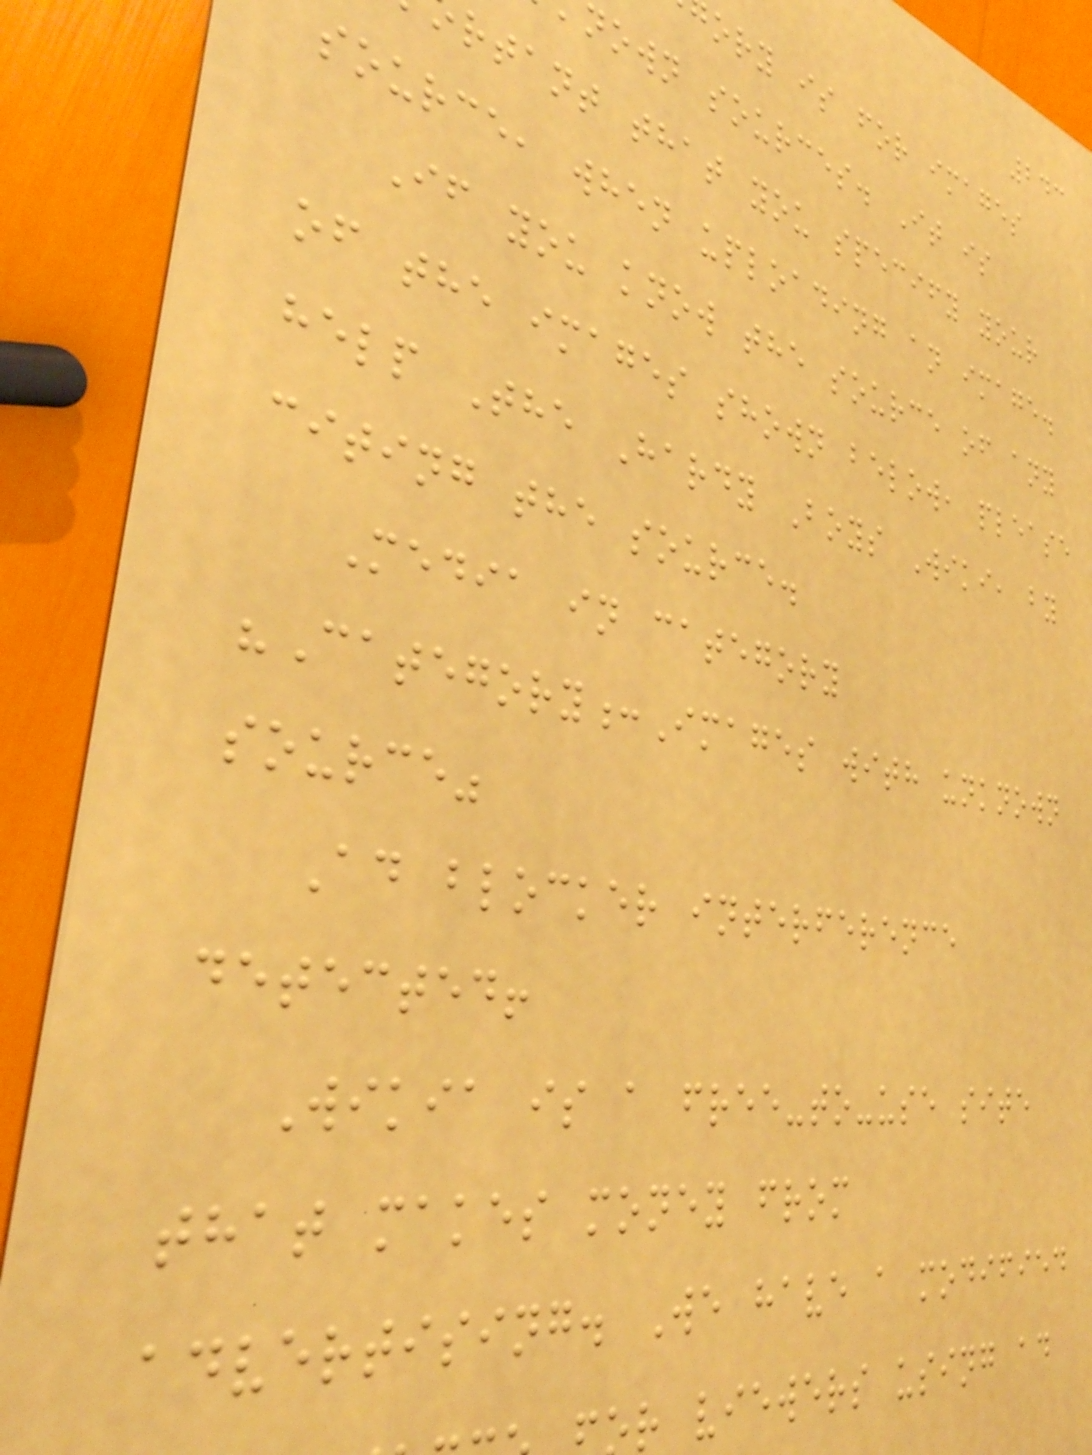243
ory is for images
nown sources. It is
rtant that you specify your
source, when uploading an image.
If you know the source of any
of the images shown below, please
help The Hardy Boys Wiki, by
citing the source.
Media in category
"Category:Images with unknown
source"
Ad blocker interference
detected!
Wikia is a free-to-use site
that makes money from
advertising. We have a modified
r viewers using ad
